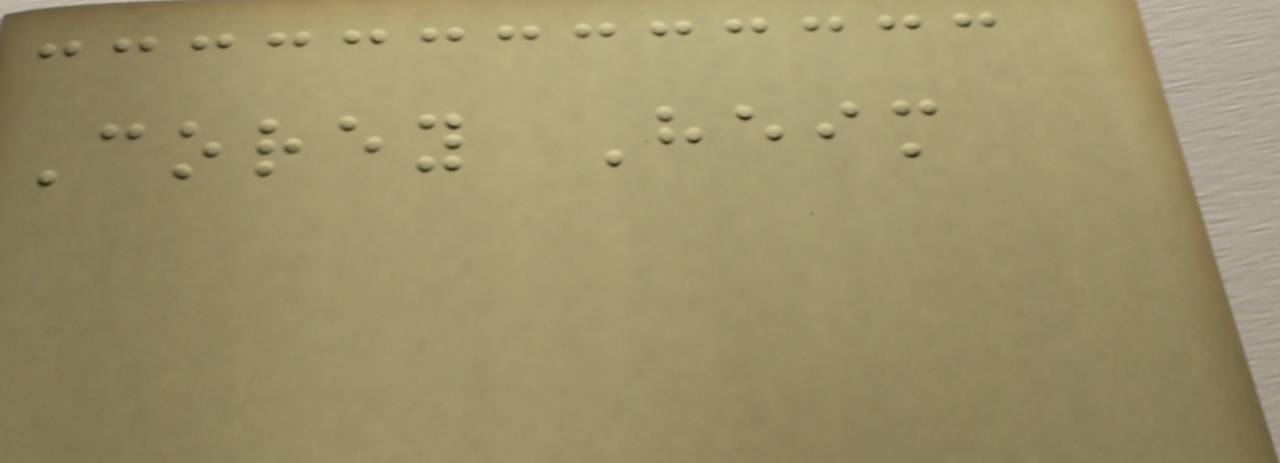Corey Heim
